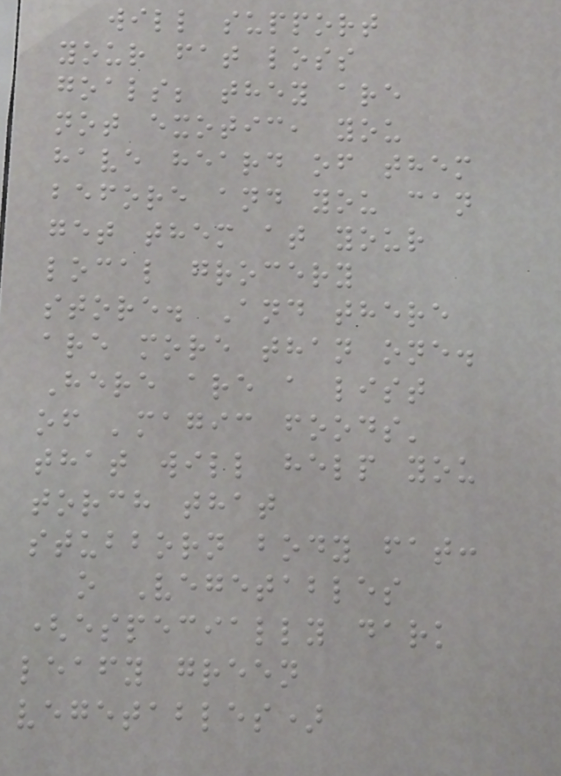will support
your fat loss
goals; they are
not exotic, you
have heard of them
before and you can
get them at your
local grocery
store. And there
are more than one.
Here are a list
of 'magic foods'
that will help you
torch that
stubborn body fat:
o Vegetables
(especially dark
leafy green
vegetables)
